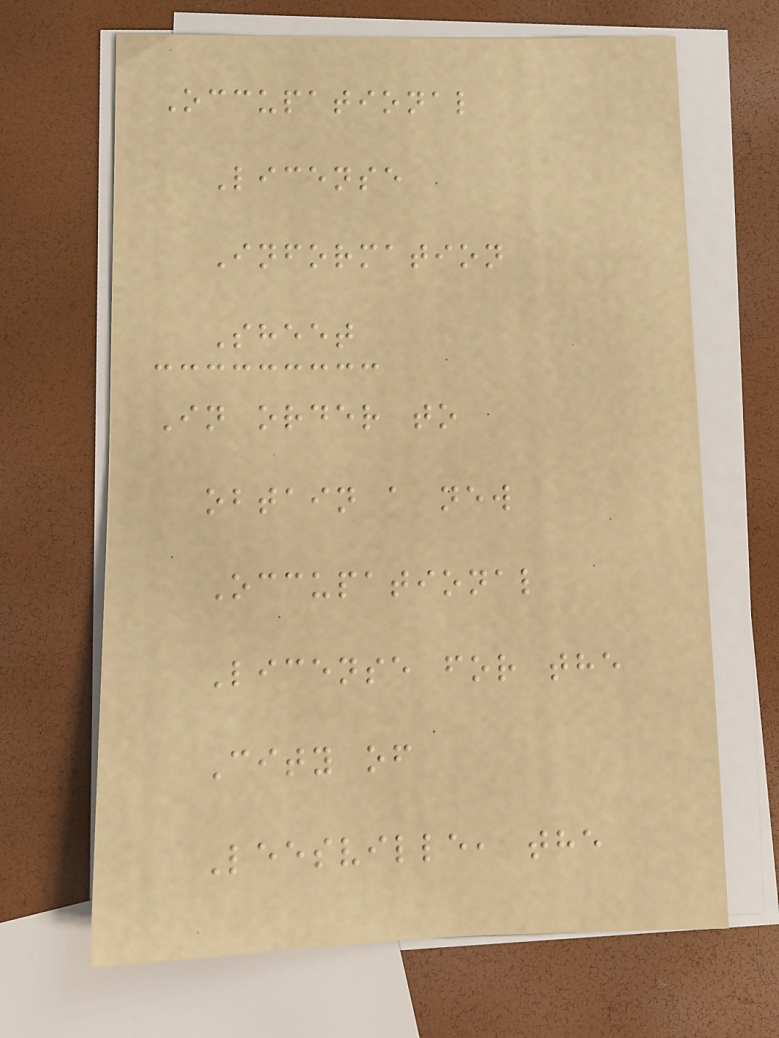Occupational
License
Information
Sheet
In order to
obtain a new
Occupational
License for the
City of
Leesville, the
